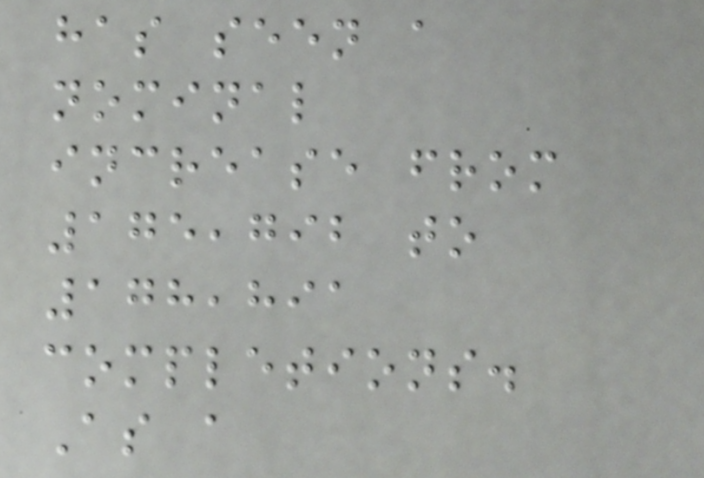has seen a
nominal
increase from
175,792 to
178,891
completions.
As a
